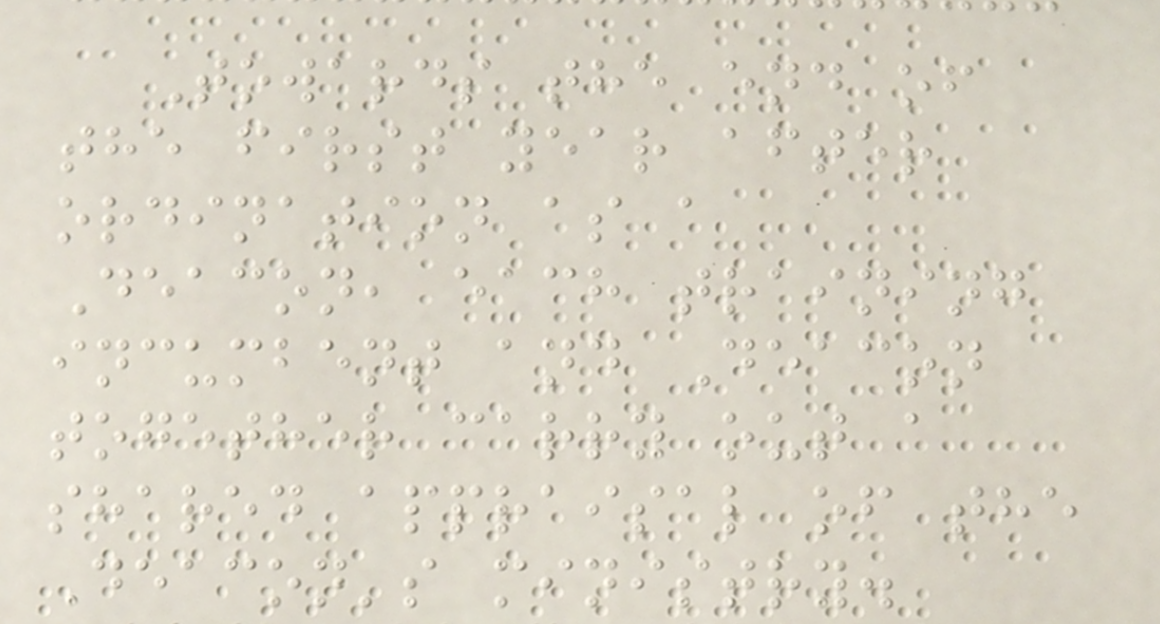Towards the end of
the first year after
ordination as a
Deacon, each training
incumbent and Deacon
together carry out a
shared appraisal of the
Deacon's ministry.
